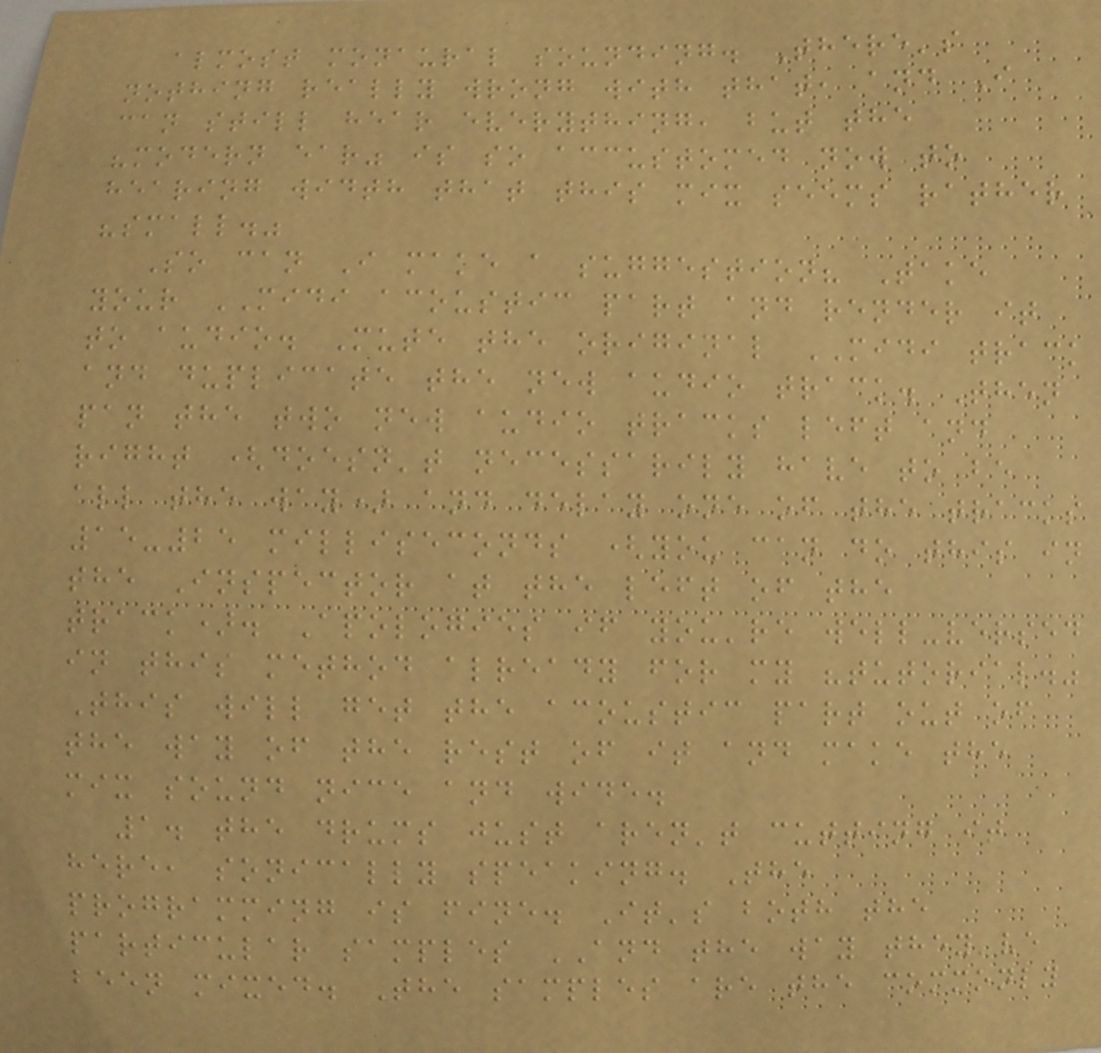almost monaural sounding. There's
nothing really wrong with that, and I
can still hear everything, but the
"modern ear" is so accustomed now to
hearing width that this mix seems rather
"small."
So can I make a suggestion? Take
your MIDI acoustic part and render it
to audio. Mute the original MIDI track
and duplicate the new audio track. Then
pan the two new audio tracks left and
right (doesn't necessarily have to be
all the way) and delay one of the tracks
15-25 milliseconds (you can do this in
the Inspector at the left of the
track). Apologies if you're well-versed
in this method already for my "tutorial."
This will get the acoustic part out of
the way of the rest of it and make the
mix sound nice and wide.
1. the drums just aren't cutting it
here, sonically speaking. The
programming is fine. It's both the
particular samples AND the way they've
been mixed. The samples are the commonly
